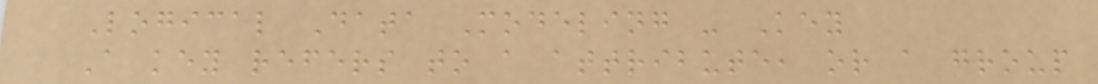Logical Data Modeling - Key
A key refers to a attribute, or a group
